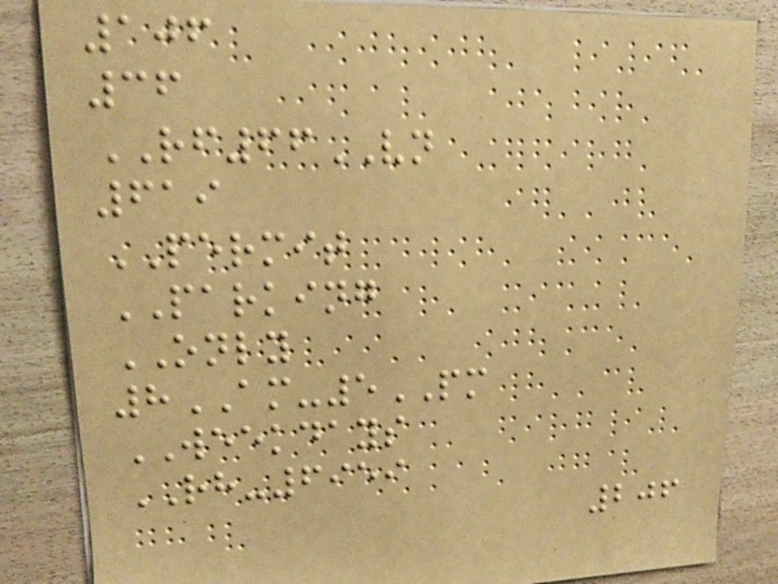106
36
RF66VN
619
PERMIT
PARKING
ONLY
8AM-5PM
WEEKDAYS
RH-6959
206
